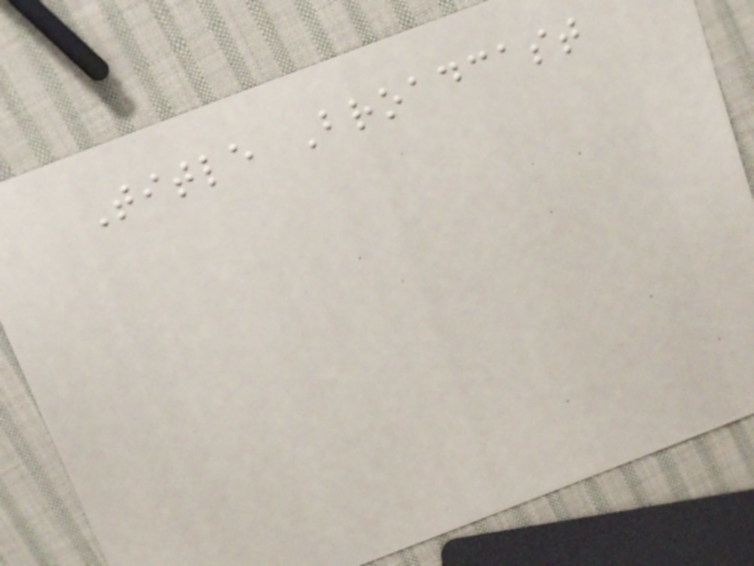Title Broadcast
